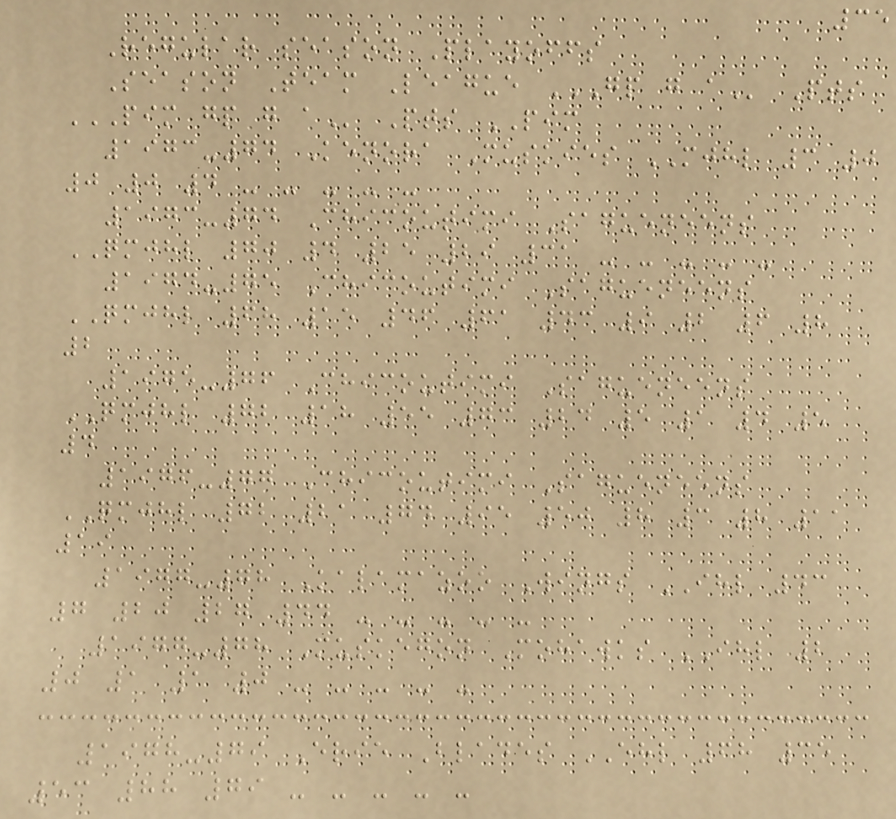35
Regular season Playoffs
Season Team League GP G A Pts
PIM GP G A Pts PIM
1973-74 Kenora Muskies MJHL 3 0
0 0 4 - - - - -
1973-74 Chicoutimi Sagueneens
QMJHL 70 4 25 29 31 - - - - -
1974-75 Chicoutimi Sagueneens
QMJHL 68 15 46 61 43 9 2 6 8
2
1975-76 Chicoutimi Sagueneens
QMJHL 72 18 55 73 24 5 1 4 5
4
1976-77 Chicoutimi Sagueneens
QMJHL 72 21 74 95 50 8 3 8 11
19
1977-78 Kalamazoo Wings IHL 43
7 20 27 44 - - - - -
1977-78 Muskegon Mohawks IHL 2
0 1 1 0 - - - - -
1978-79 Erie Blades EHL 68 35
53 88 79 - - - - -
